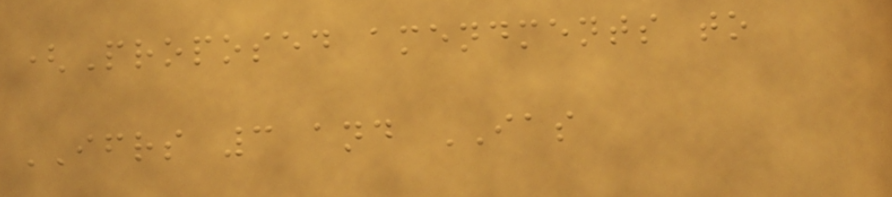(Proposed amendments to
IFRS 3 and IAS
